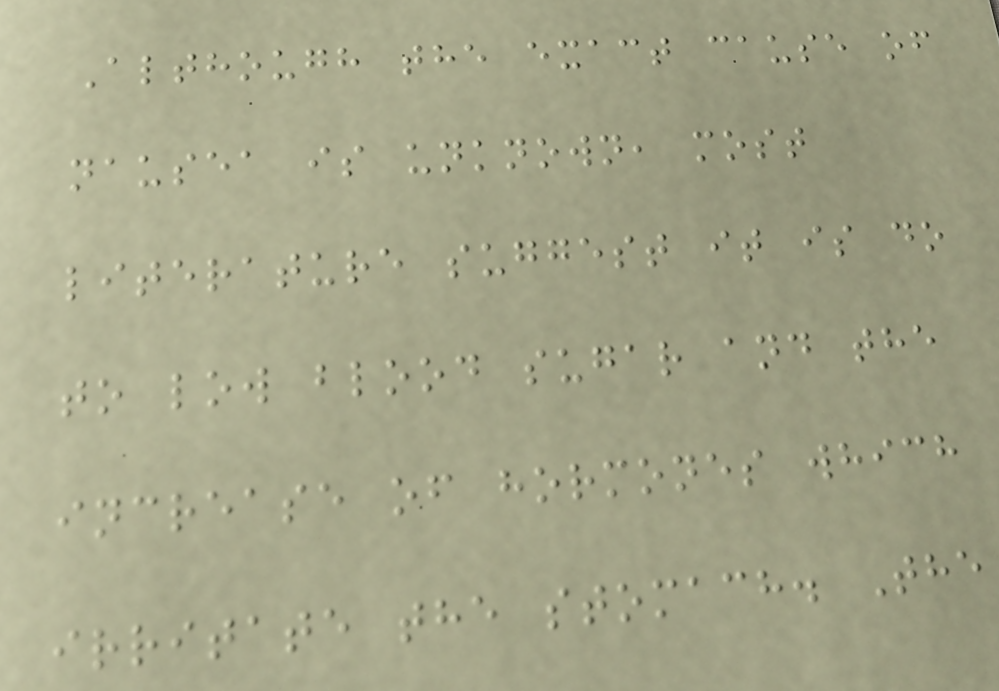Although the exact cause of
nausea is unknown, most
literature suggest it is do
to low blood sugar and the
increase of hormones which
irritate the stomach. The
